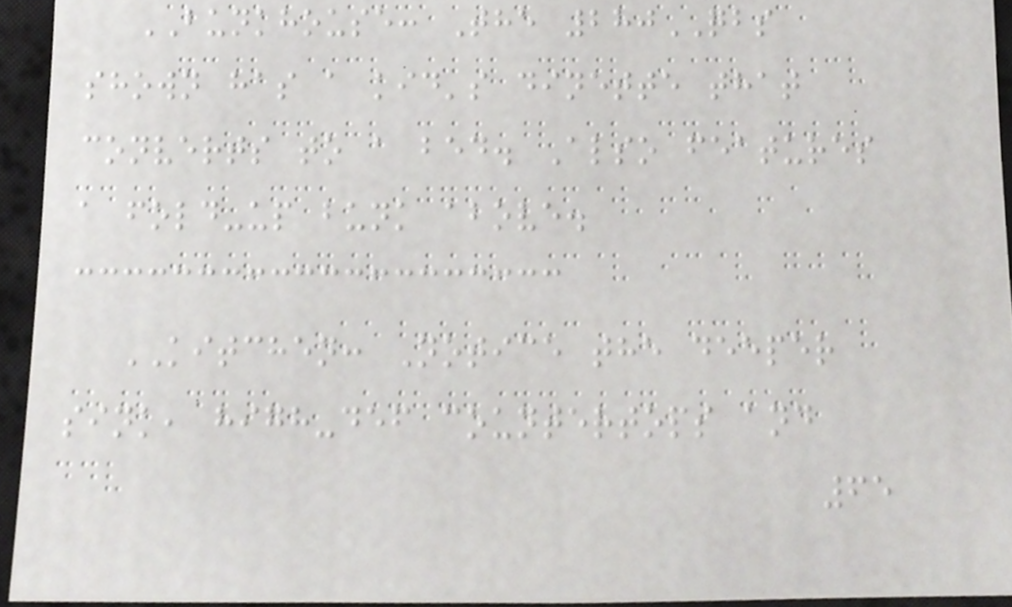BUNKHOUSE: The 280QBS
shown has a kid's dinette that
converts to a bed. Also features
a fold-up bunk above.
KITCHEN: Notice the deeper
sink, high-def countertops and
65
